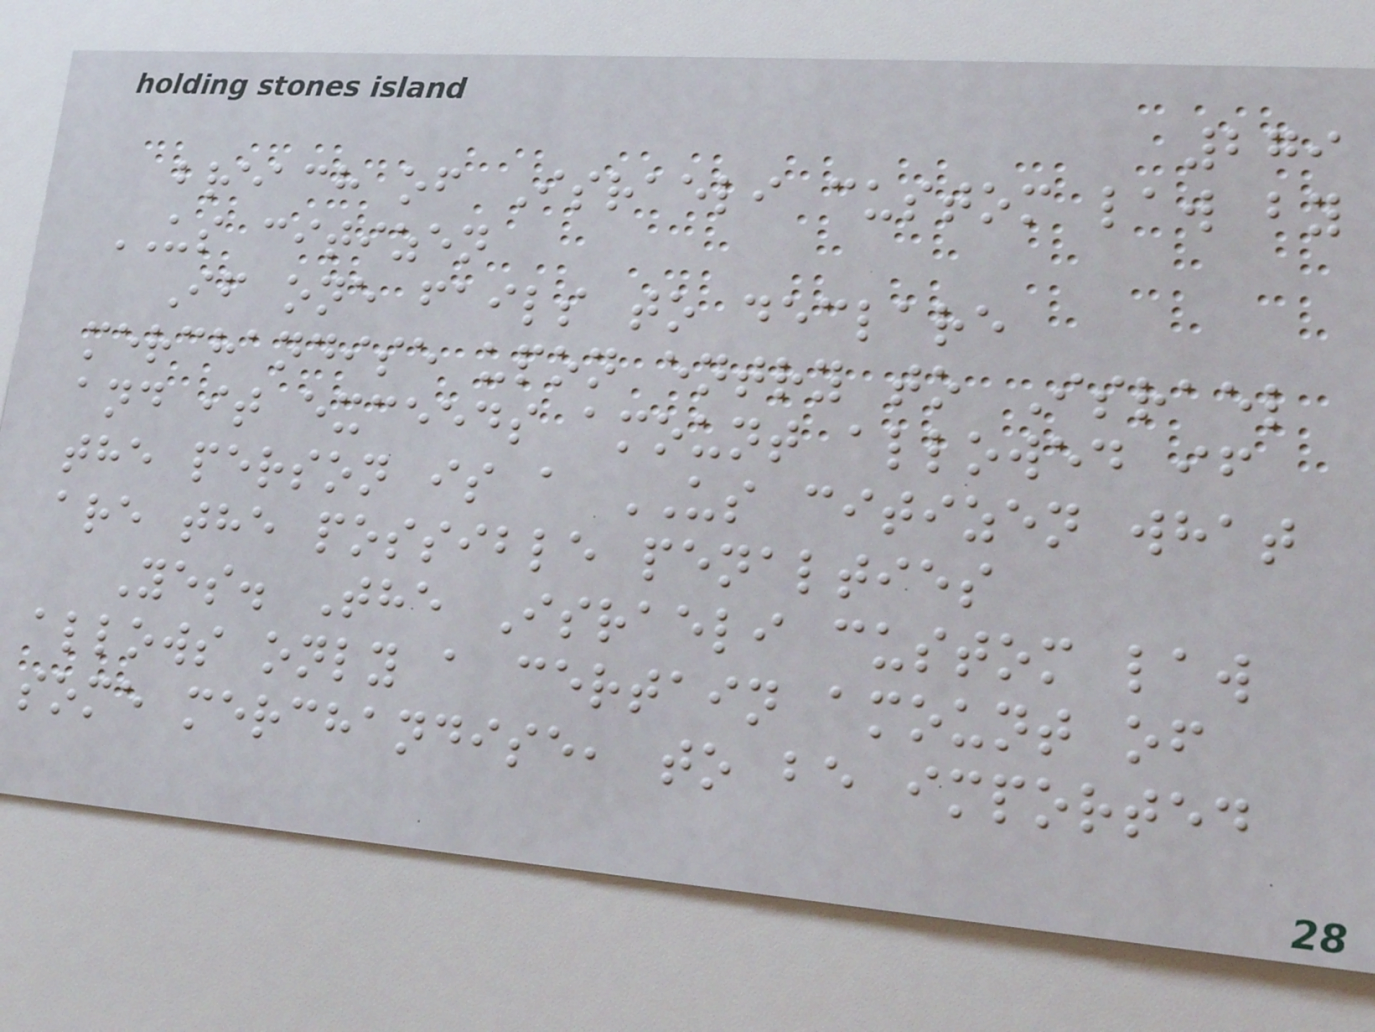279
breach of Israeli custom law by
US citizen
If one fails to declare
merchandise upon entry to Israel
and it exceeds amount allowed if
the person is a US citizen what
are the possible penalties
Yes. The Israeli custom law
allows only a certain amount of
some merchandise, to be imported
